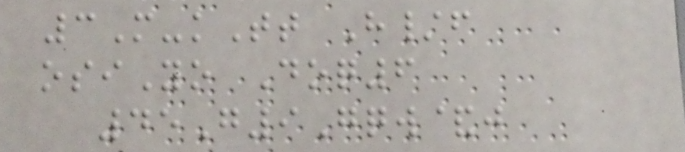3M-kTt H/f
osiYo Doq6
45G9Gqw&j
